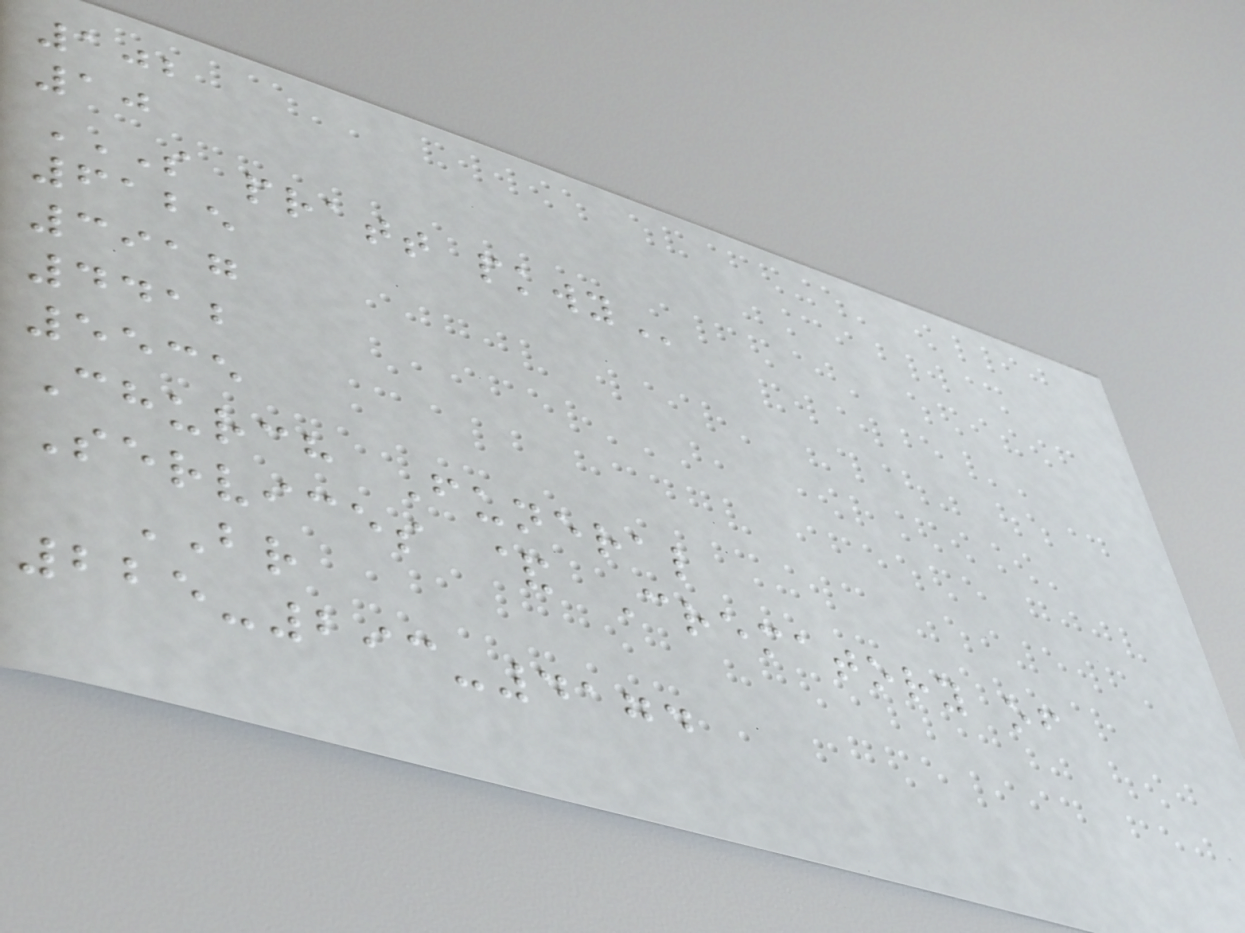102
10
S PRATT PKWY
6125
3917
4412
5535
Church Funeral
Services & Crematory of
BR
225-293-4174
